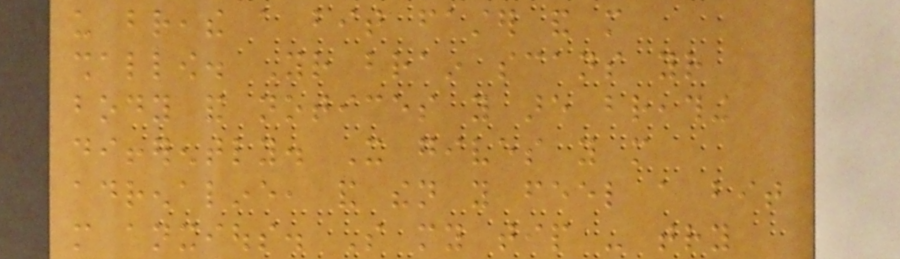us breathe a bit faster and more
shallow. Your brain scans your
body and notices you are breathing
differently. It gives you more
adrenaline, and then you feel a bit
more anxious. So my tip - try
